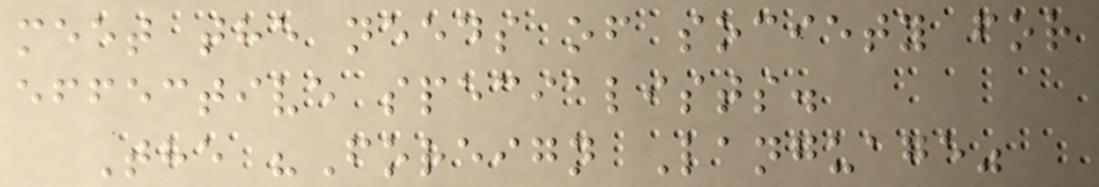meet the needs of society for
effective specialists.
The "Foreign Language"
